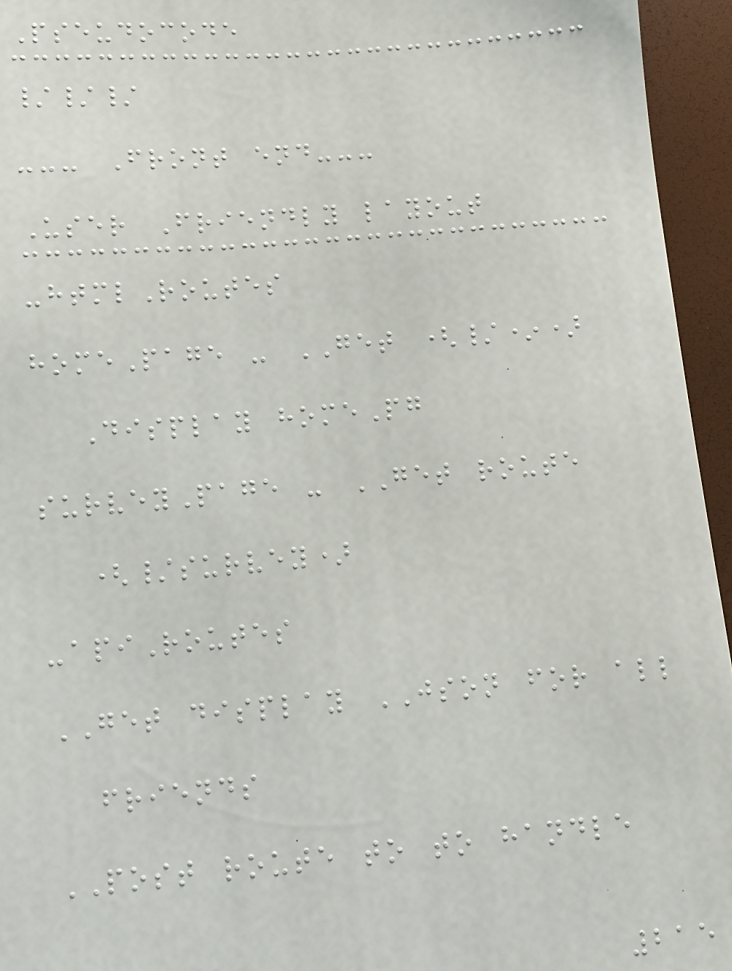Pseudocode
///
--- Front end---
User Friendly layout
-htmlRoutes
homePage - GET (/*)
Display homePg
surveyPage - GET route
(/survey)
-apiRoutes
GET display JSON for all
friends
POST route to to handle
215
